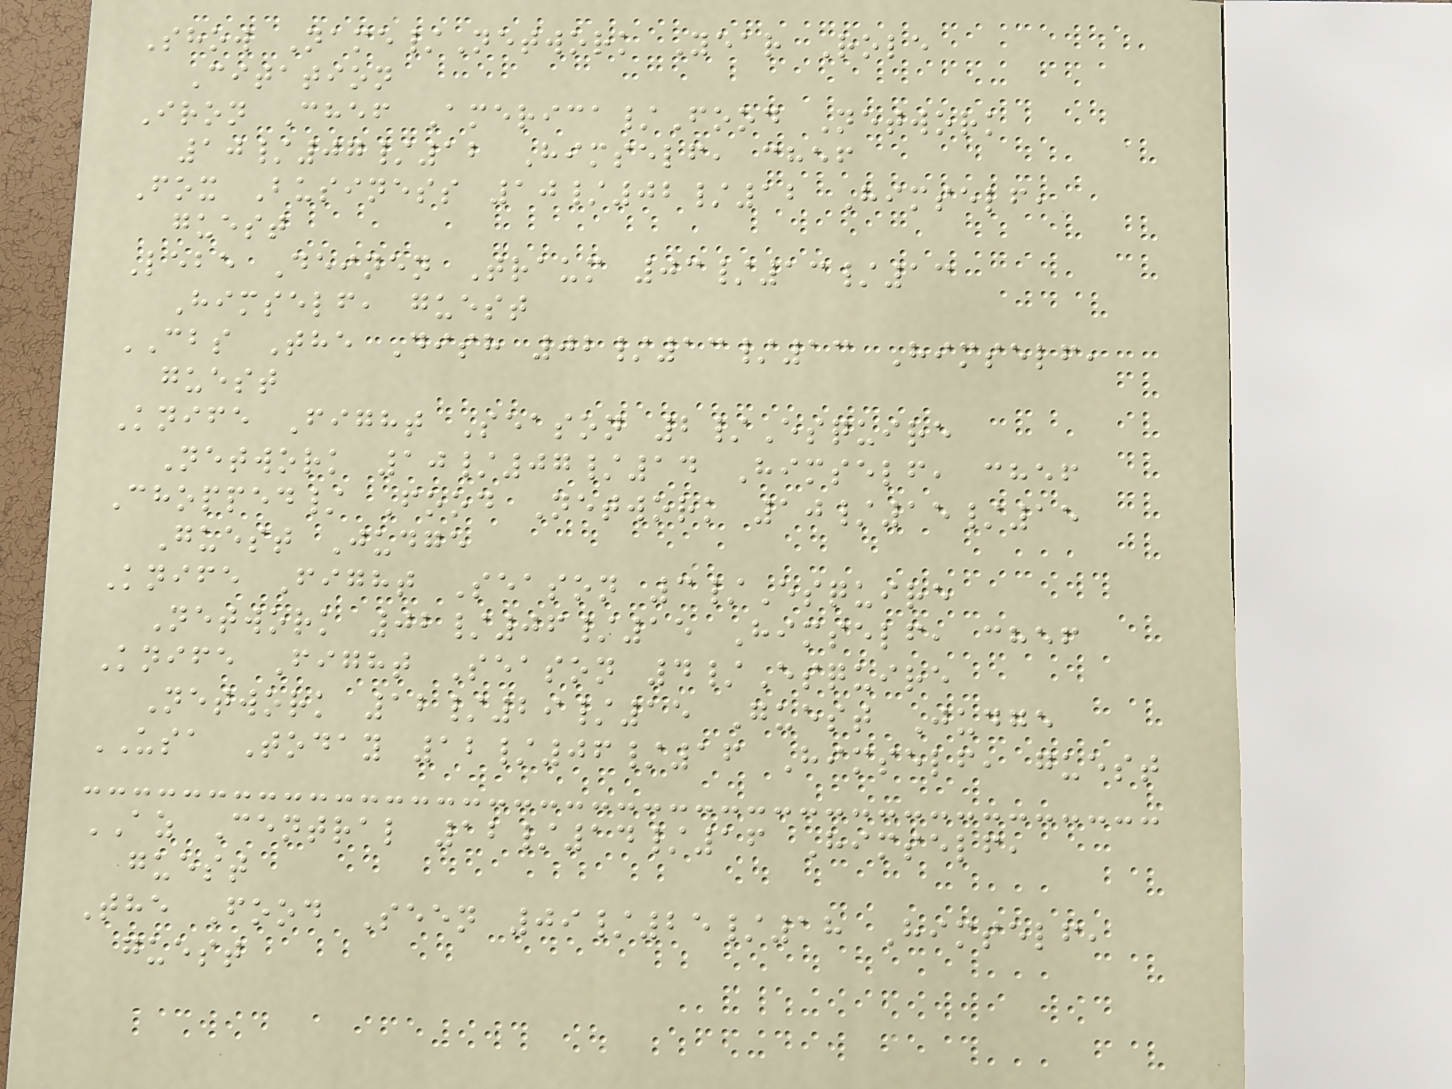Show Name/Network Year Role
Citation
Iron Chef America/Food Network
10/07/12 Himself, chef
Fox Business 10/02/12 Himself,
guest
Lebe Deinen Traum 03/13/13
Himself, guest
CBS The Dish 02/13/13 Himself,
guest
Knife Fight Season 2/Esquire
Network 10/07/14 Himself, chef
Chopped/ Food Network 10/15/15
Guest Judge
Knife Fight Season 3/Esquire
Network 02/06/15 Himself, chef
Knife Fight Season 4/Esquire
Network 12/29/15 Guest Judge
USA Today 12/06/16 Himself, guest
AZ Central 12/14/16 Himself,
guest
The Food Seen 09/25/18 Himself,
guest
